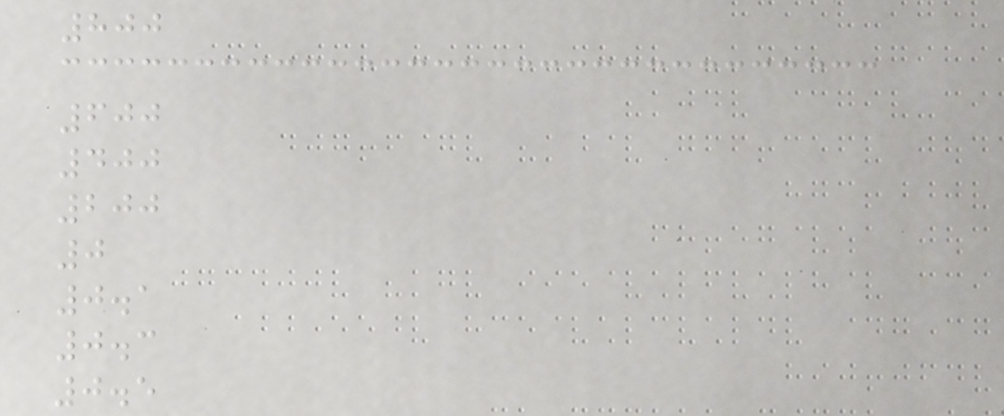800
600
400
200
0
0.1
0.3
0.5
